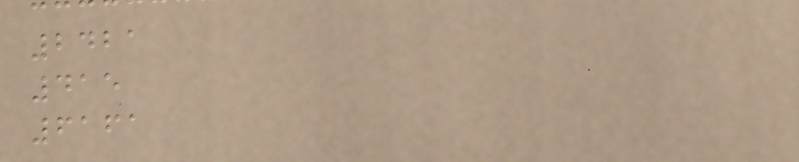2421
415
6161
